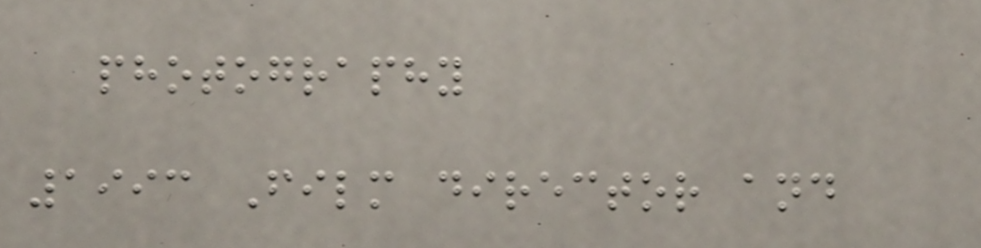photography
1993 Film director and
